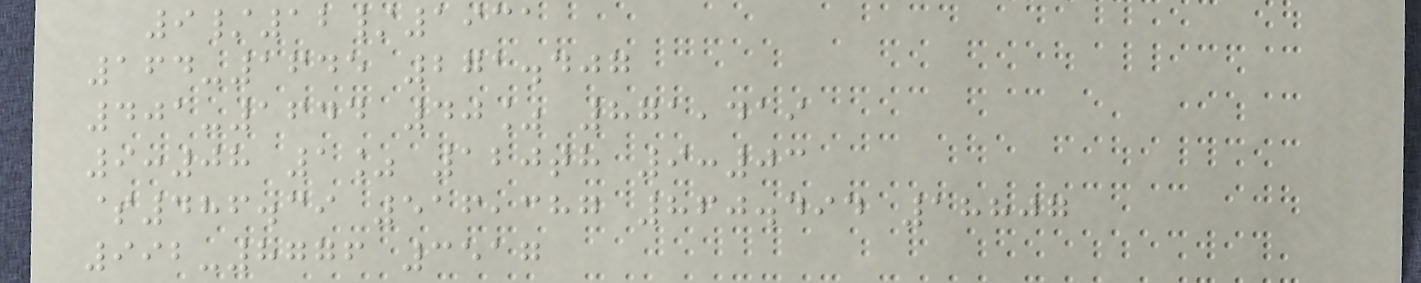9/12/1931
164-1645 271.407
401-1644 40% 871,419
9:08 1% 120th 9:03
$486.39 516,387 860.494 18807
992-8776 3517
